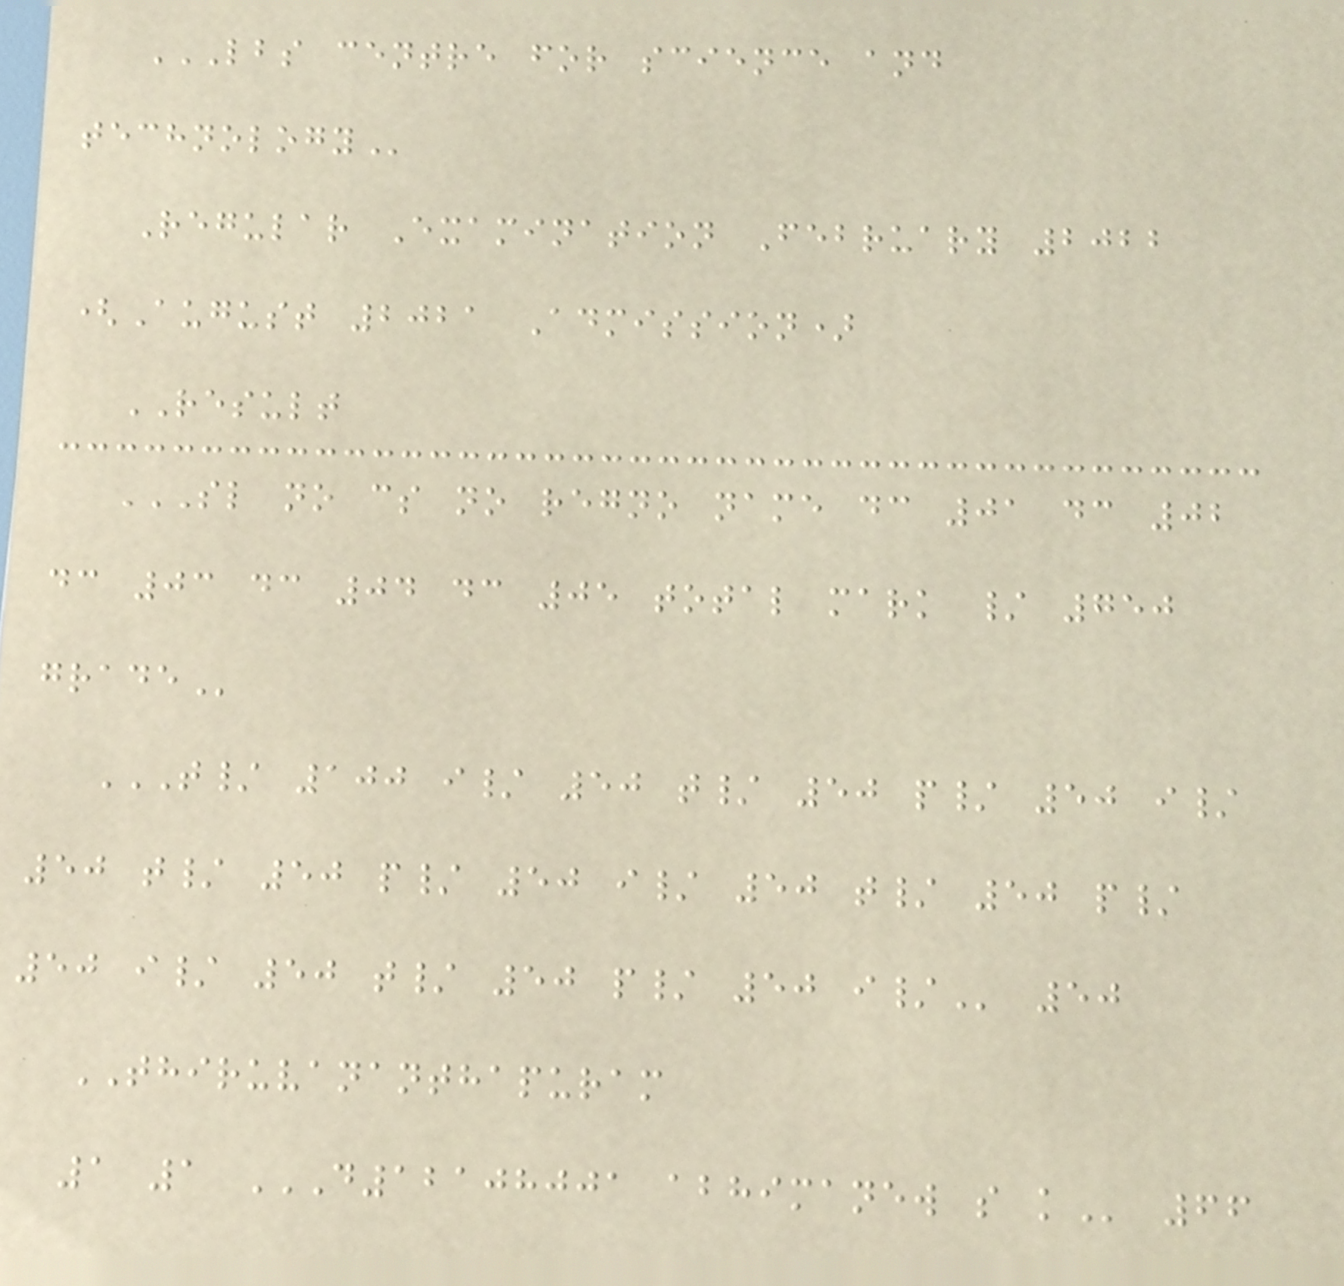LBS CENTRE FOR SCIENCE AND
TECHNOLOGY
Regular Examination February 2022
(August 2021 Admission)
RESULT
SL NO CS NO REGNO NAME DC 01 DC 02
DC 03 DC 04 DC 05 TOTAL MARK / 750
GRADE
T/ 100 I/ 50 T/ 50 P/ 50 I/
50 T/ 50 P/ 50 I/ 50 T/ 50 P/
50 I/ 50 T/ 50 P/ 50 I/ 50
THIRUVANANTHAPURAM
1 1 D12108001 ABHIMANEW S K 66
